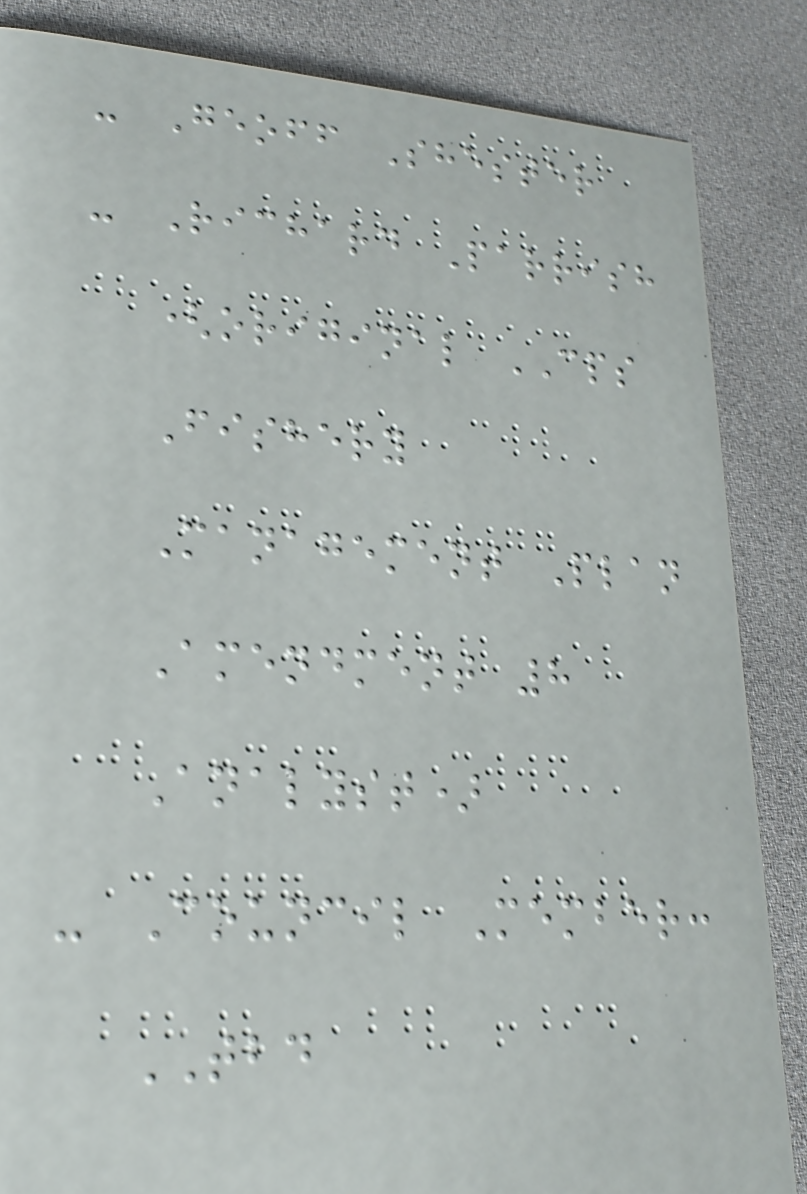- Geoff Shester
- Richard Parrish
(original CPS
Fishery
Management Plan
Amendment 8
Analyst)
- Council Member:
TBD
